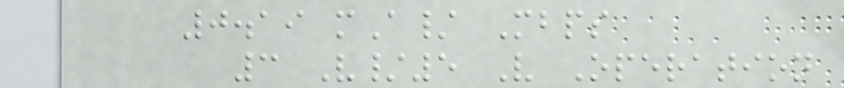0.19 mA/ Mbps
3 V/5 V Operation
